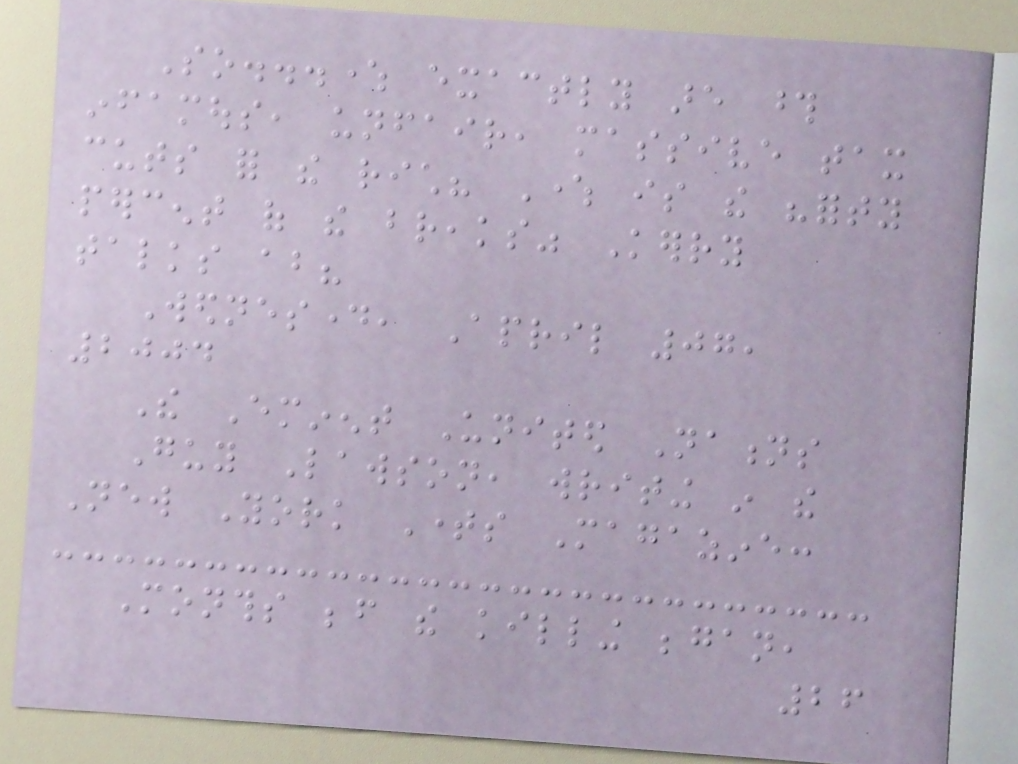So...where exactly are those
infamous, unfair, massive tax
cuts for the rich? Where is the "forty
percent of the breaks" Kerry
talks about?
Wednesday, April 07,
2004
The Eminent United Nations
Guy Lawson, writing in the
New York Times Magazine:
Months before the killing began,
26
